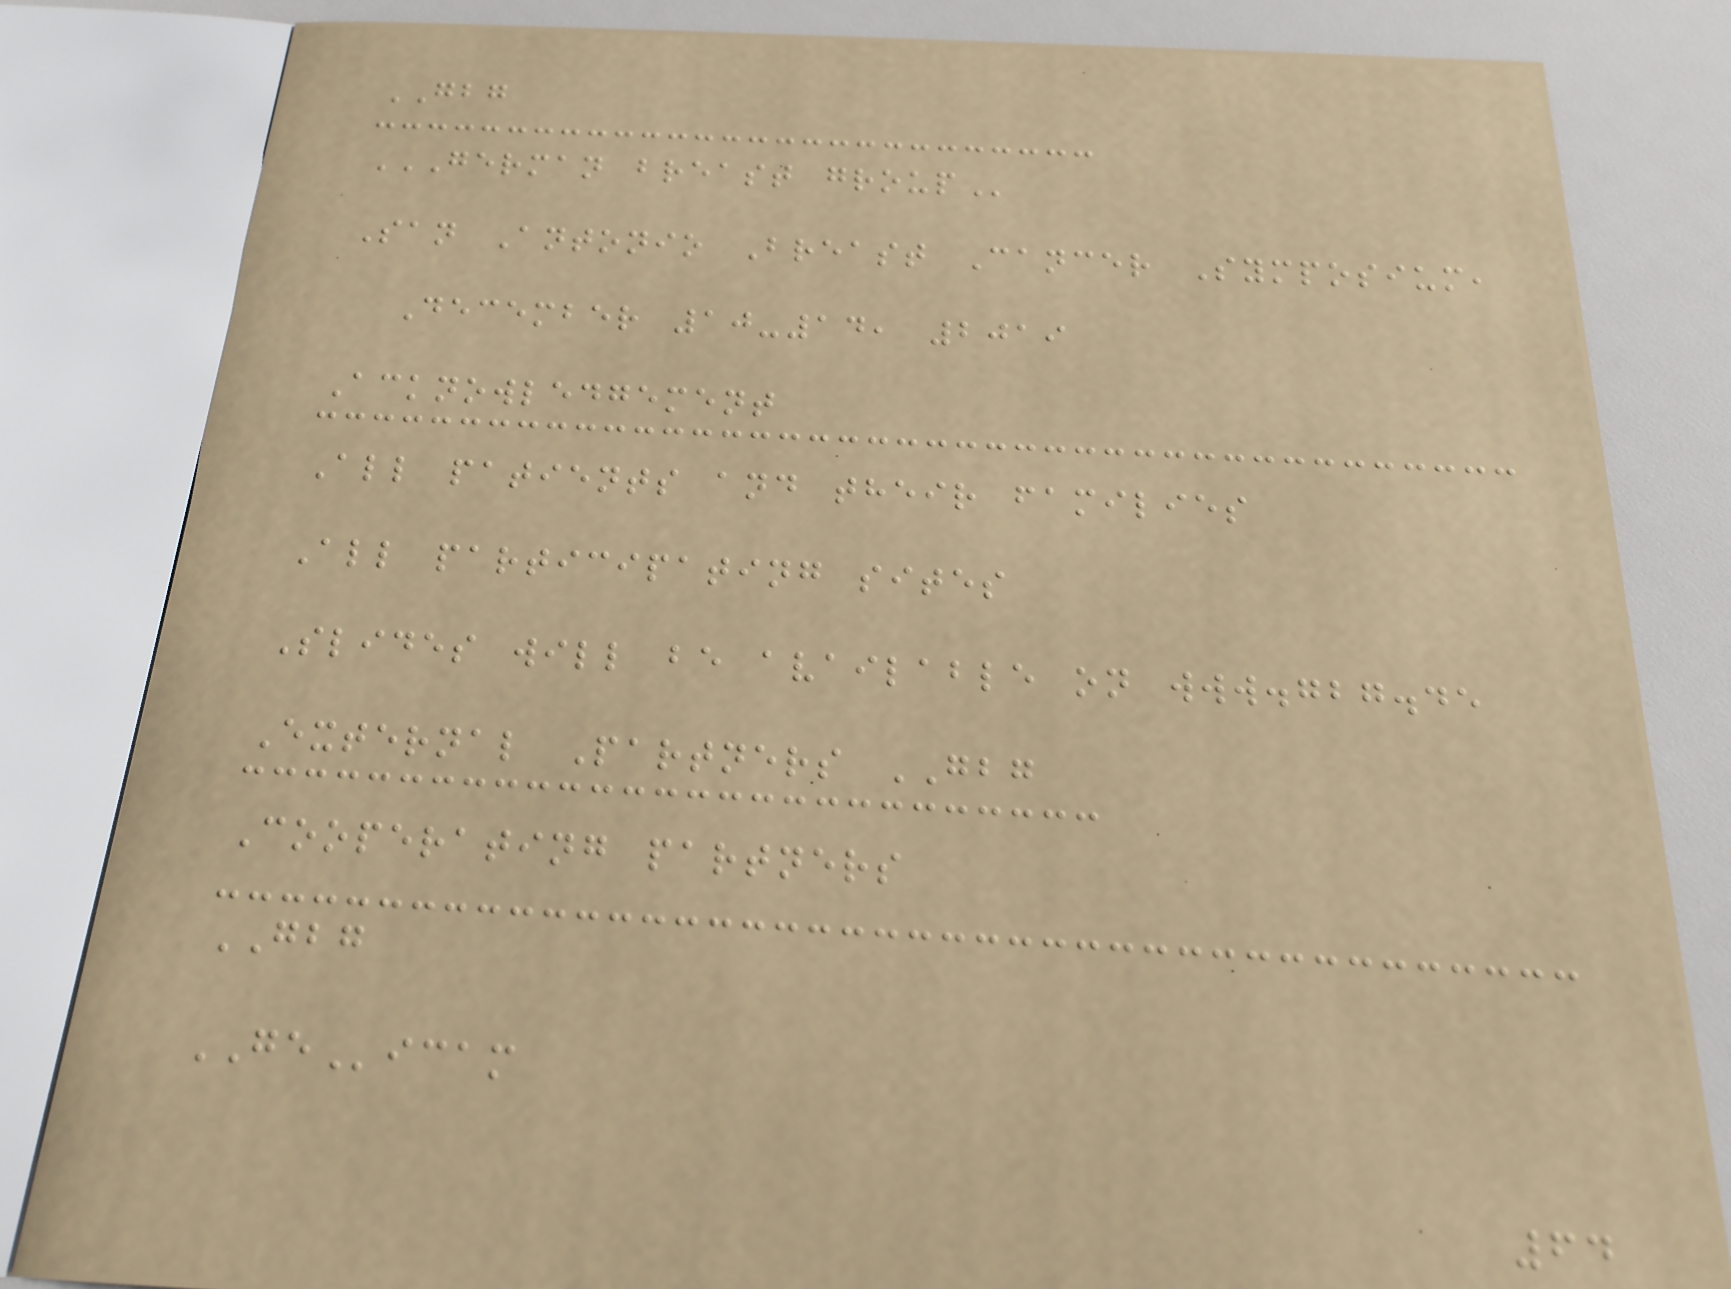GBG
GERMAN BREAST GROUP
San Antonio Breast Cancer Symposium,
December 10-14, 2019
Acknowledgement
All patients and their families
All participating sites
Slides will be available on www.gbg.de
External Partners GBG
Cooperating partners
GBG
GEicam
64
